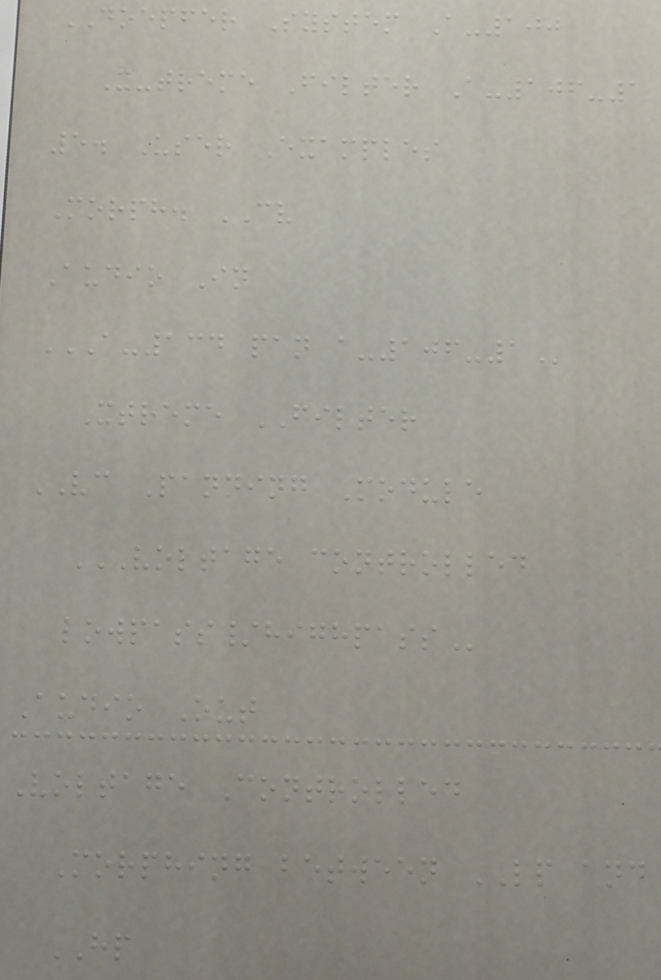DOEPFER System A-100
X-treme Filter A-106-1
5. User Examples
Morph. CV
Audio In
A-134 PAN A-106-1
Xtreme FILTER
VC Panning Module
VOLTAGE CONTROLLED
LOWPASS/HIGHPASS
Audio Out
Voltage Controlled
Morphing between LP and
HP
